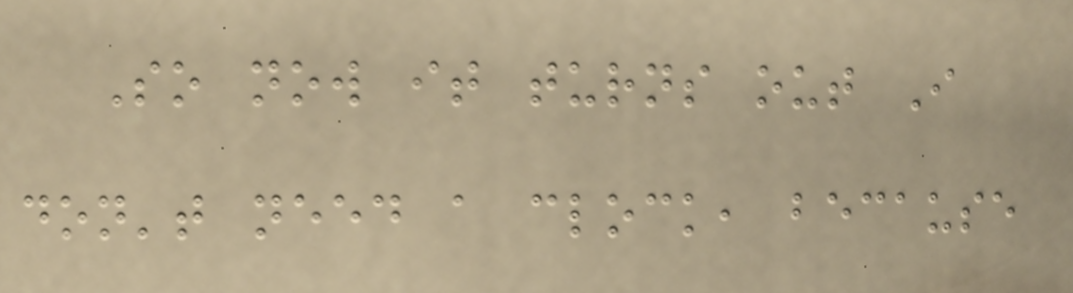So now it turns out I
don't need a clock, because
